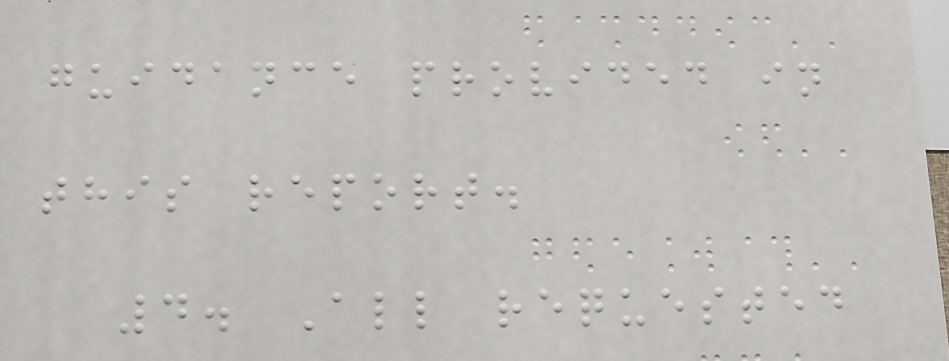guidance provided in
this report.
4. All requested
